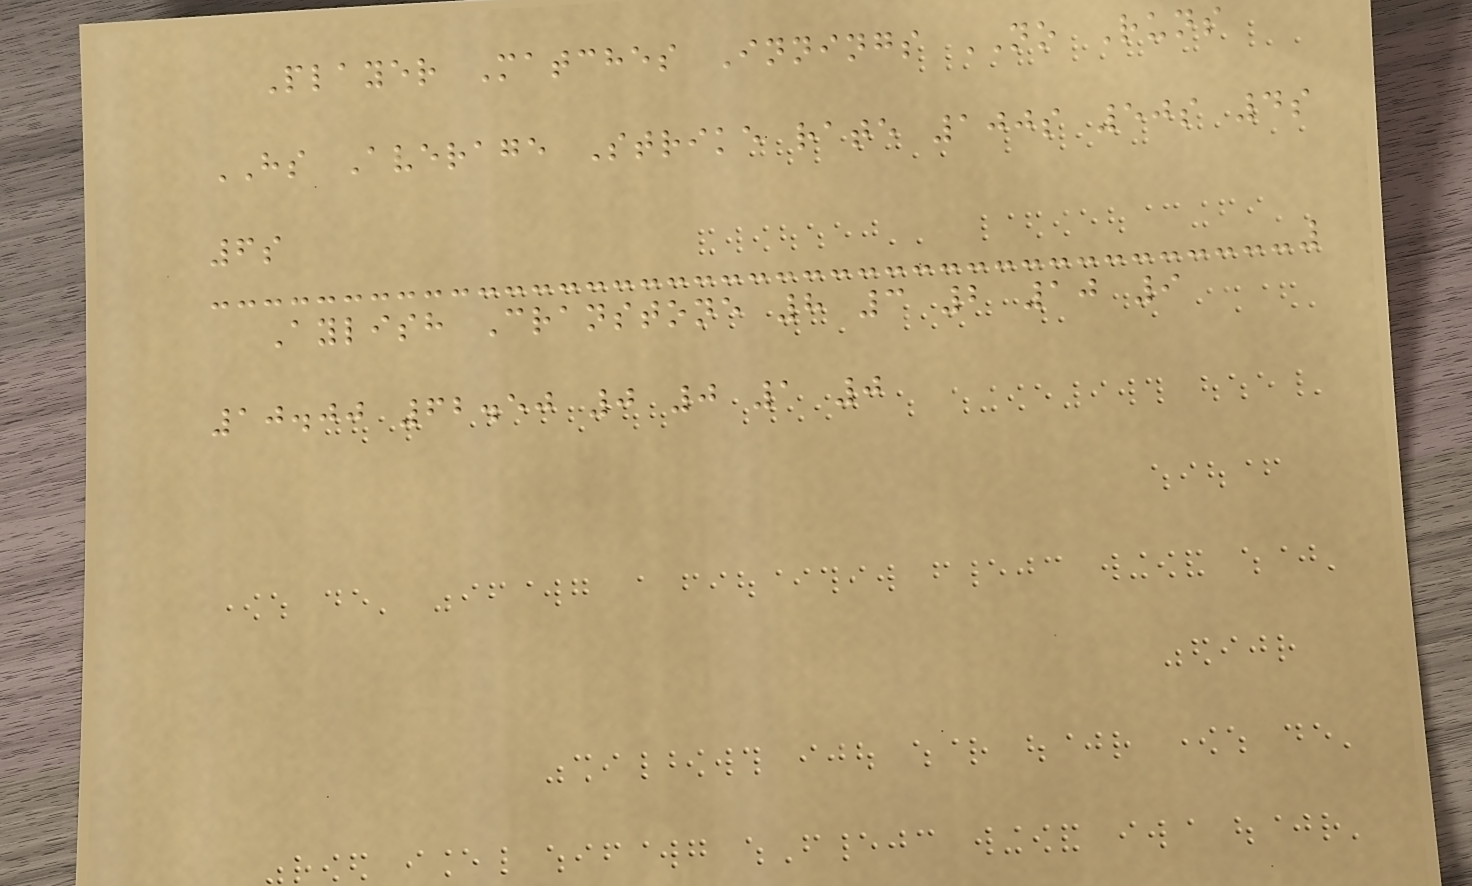Player Matches Innings NO Runs
HS Average Strike rate 100s 50s 4s
6s
Aylish Cranstone 8 3 2 10 9
10.00 62.50 0 0 1 0
